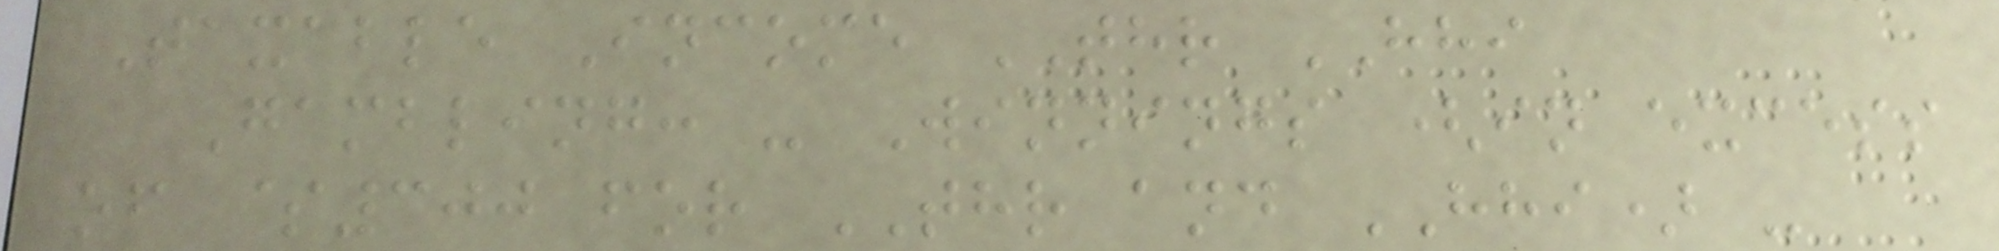Taxable Income THR HHI
Gambling: - Winnings (in excess
of $300 for THR and HHI) -
